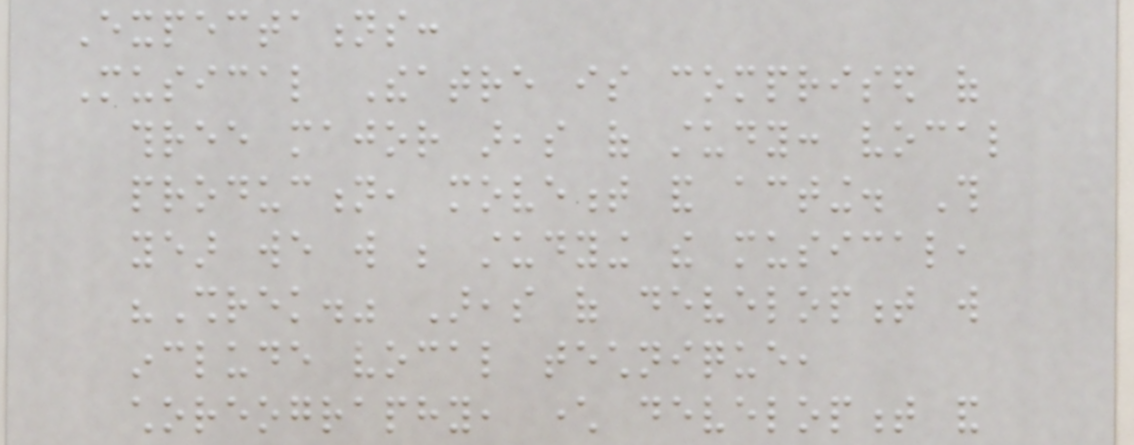Expectations:
Musical Theatre is comprised of
three major areas of study: vocal
production, movement and acting. This
year we will be studying the musical,
"Shrek." Areas of development will
include vocal technique,
choreography, character development and
